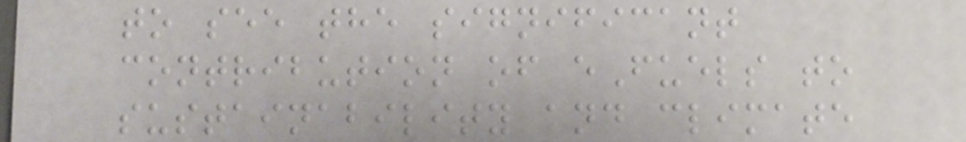to see the significant
contribution of eFuels to
sustainability and climate
